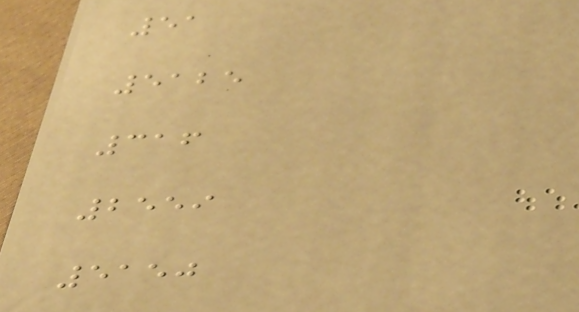51
5125
316
2559
5150
